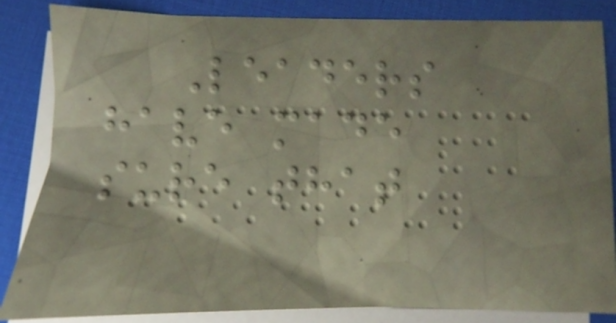Leaders
have made
sure that
